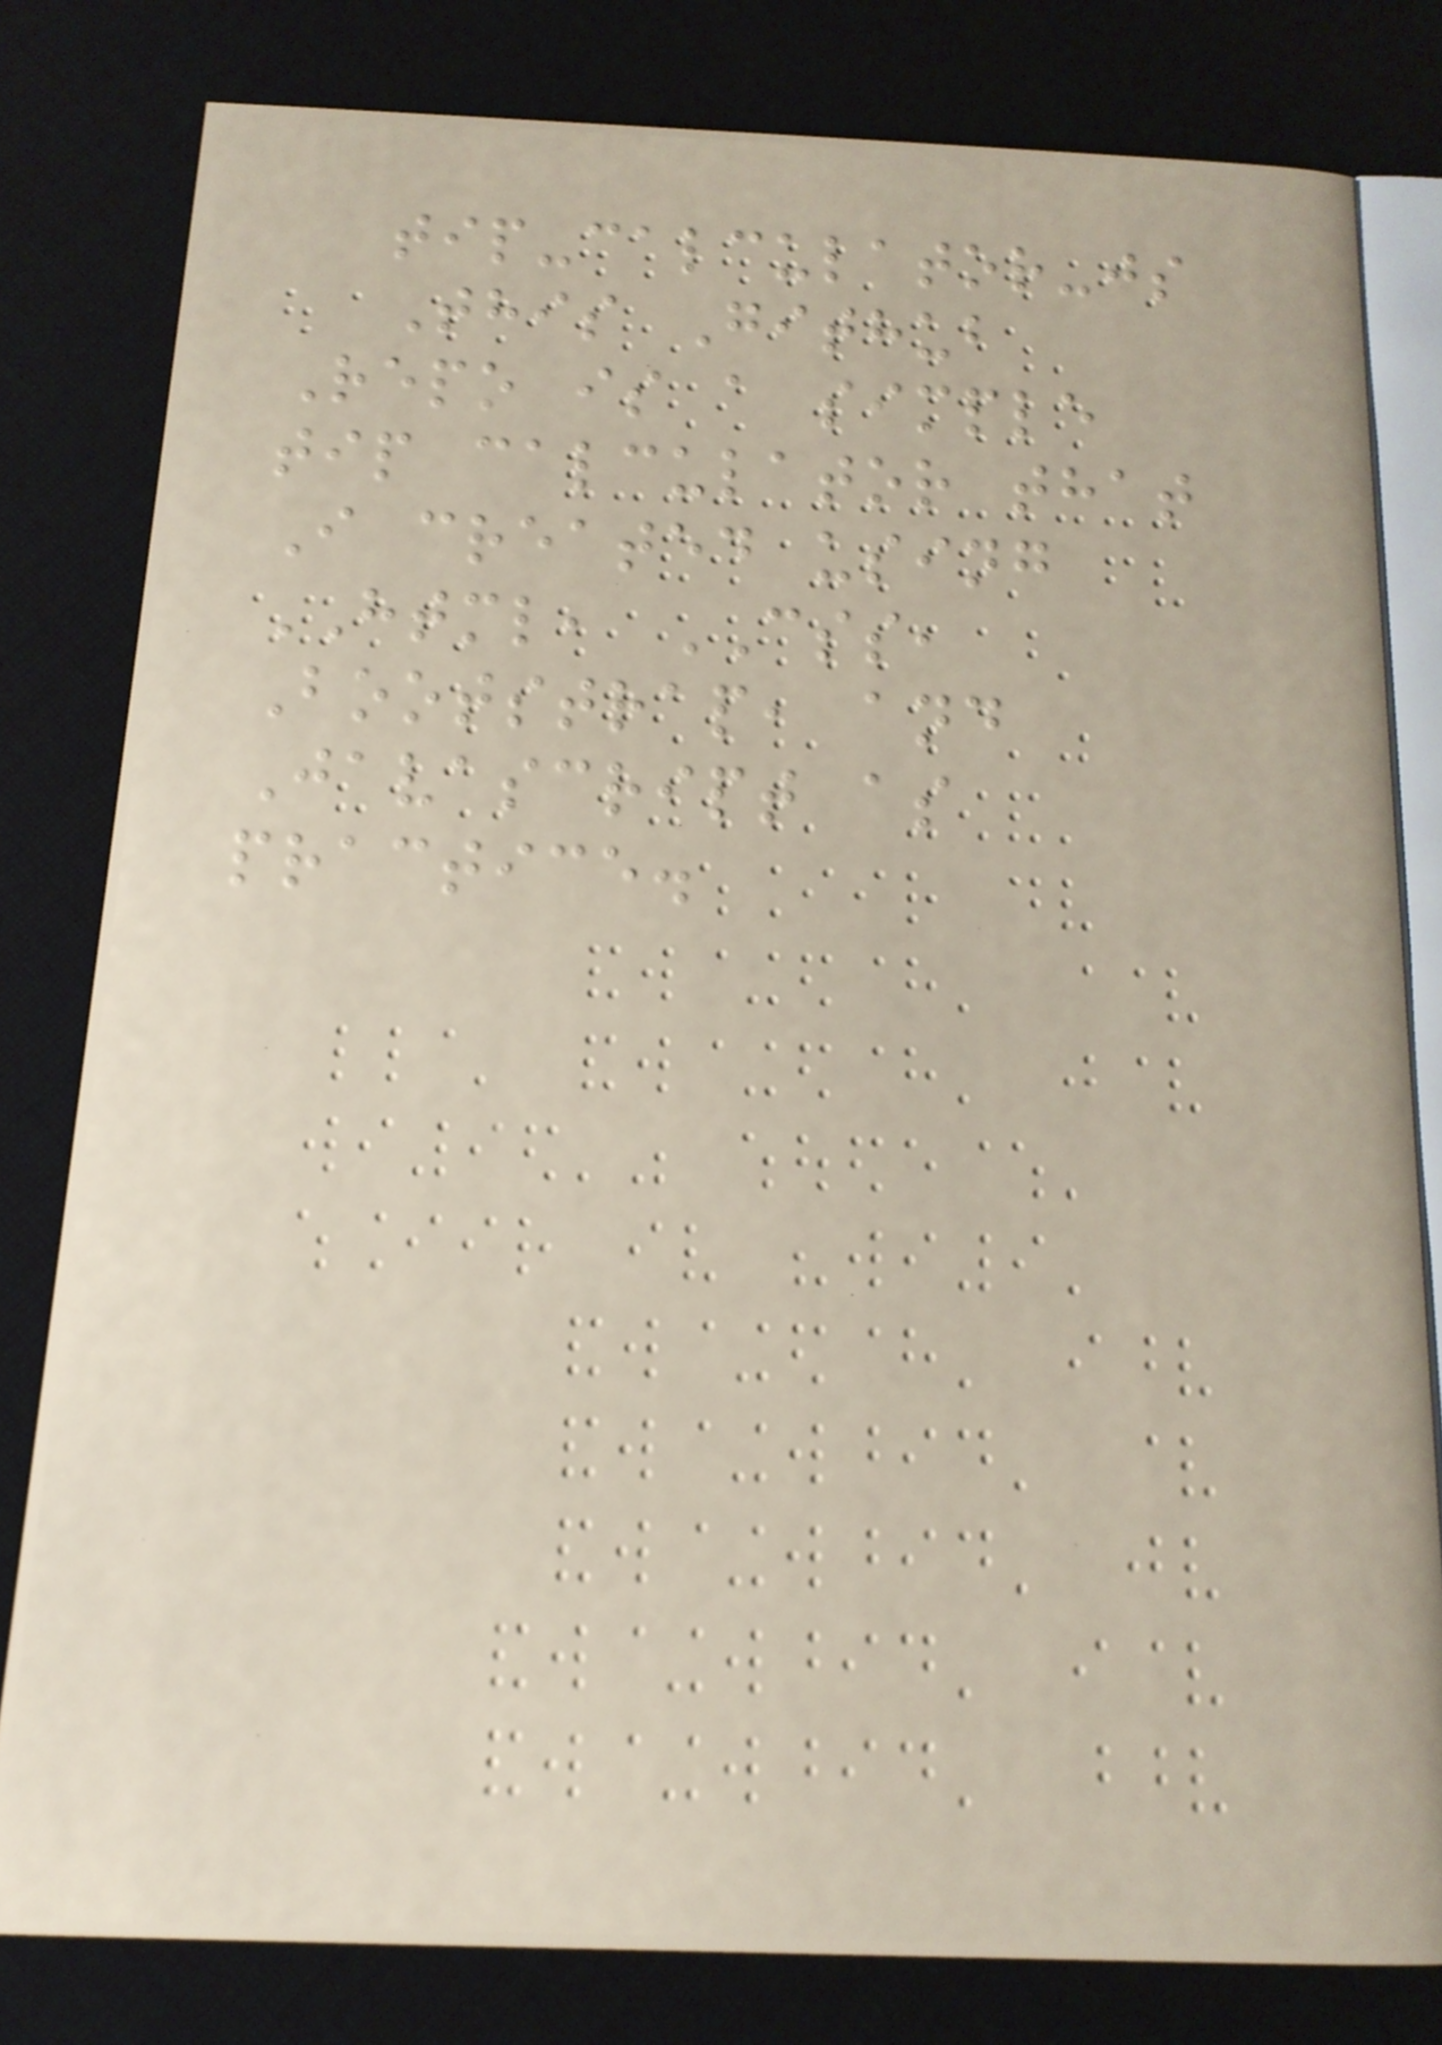tip-calculator-js
This Github
Repo is a simple
tip calculator that
I created using
HTML, CSS,
Bootstrap, and
Javascript as
practice.
